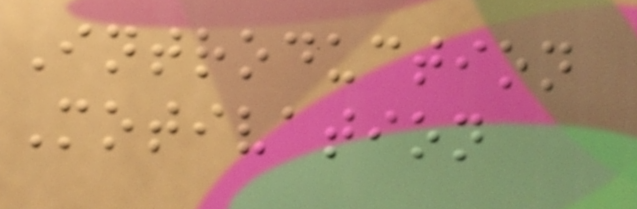Introduction
Motivation
